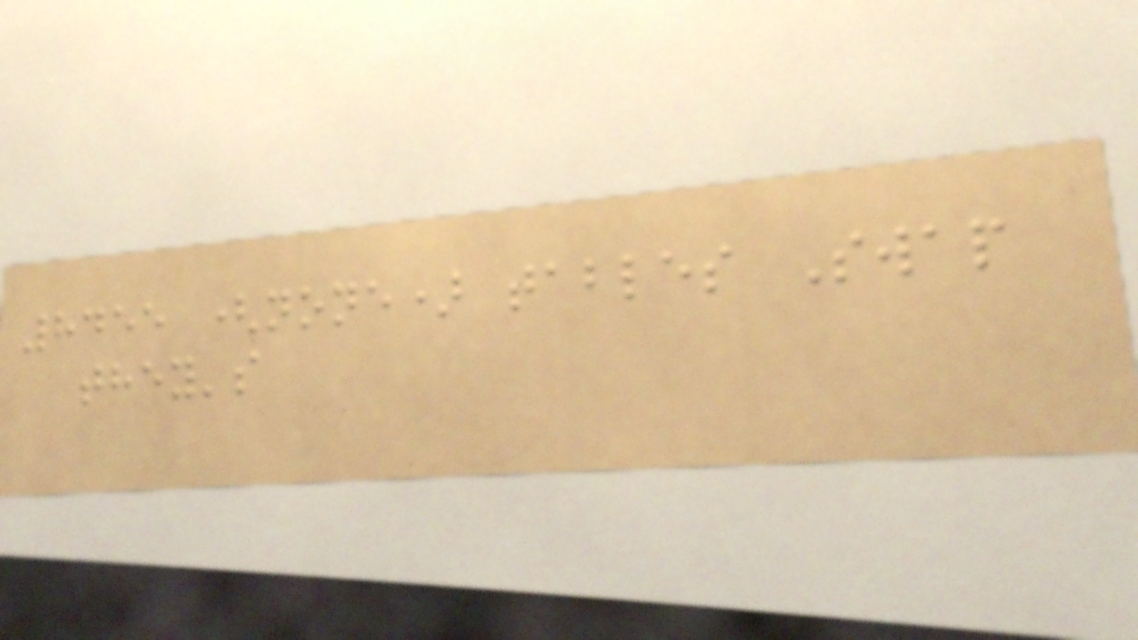8455 (none) tables Swap
they's
